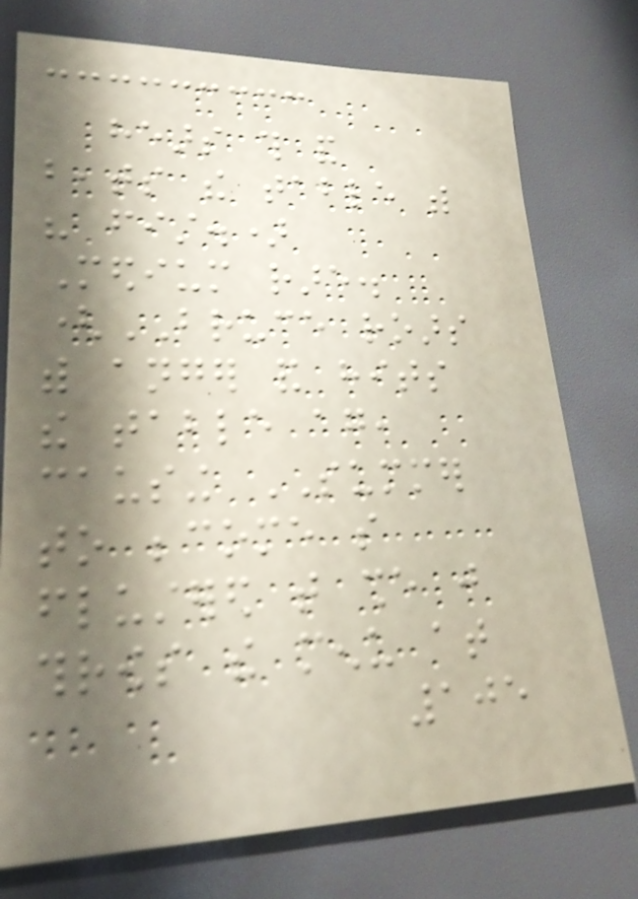hears this and
beats the table with
his fist.)
Medium rare.
(BRUCE roars
with anger and hits
the table again,
causing SUMMER
to become so
flustered that she just
throws the menu at
105
